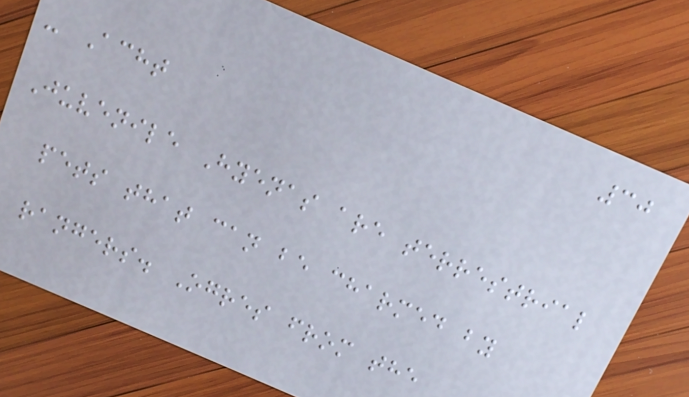30
- Acht
Juvenile Hyenas are terrestrial
pets that can be charmed by
rangers. Ogres from the
